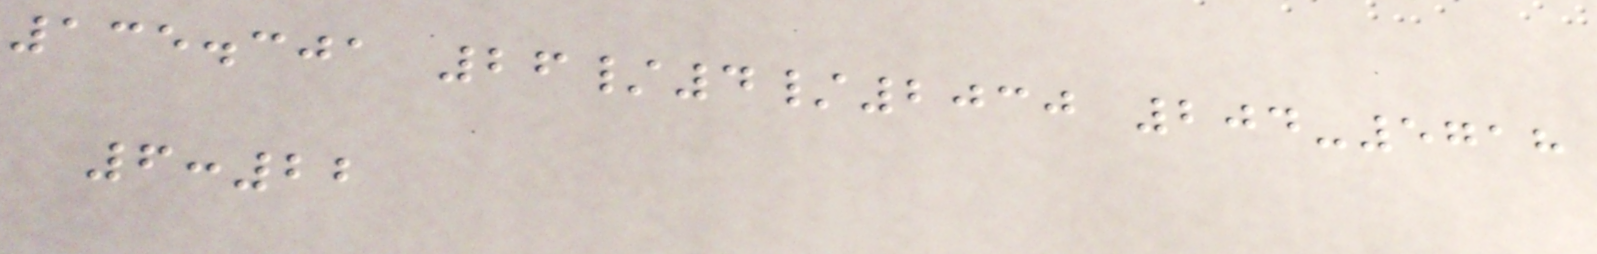135.301 26/4/2030 204-5718
6:22
